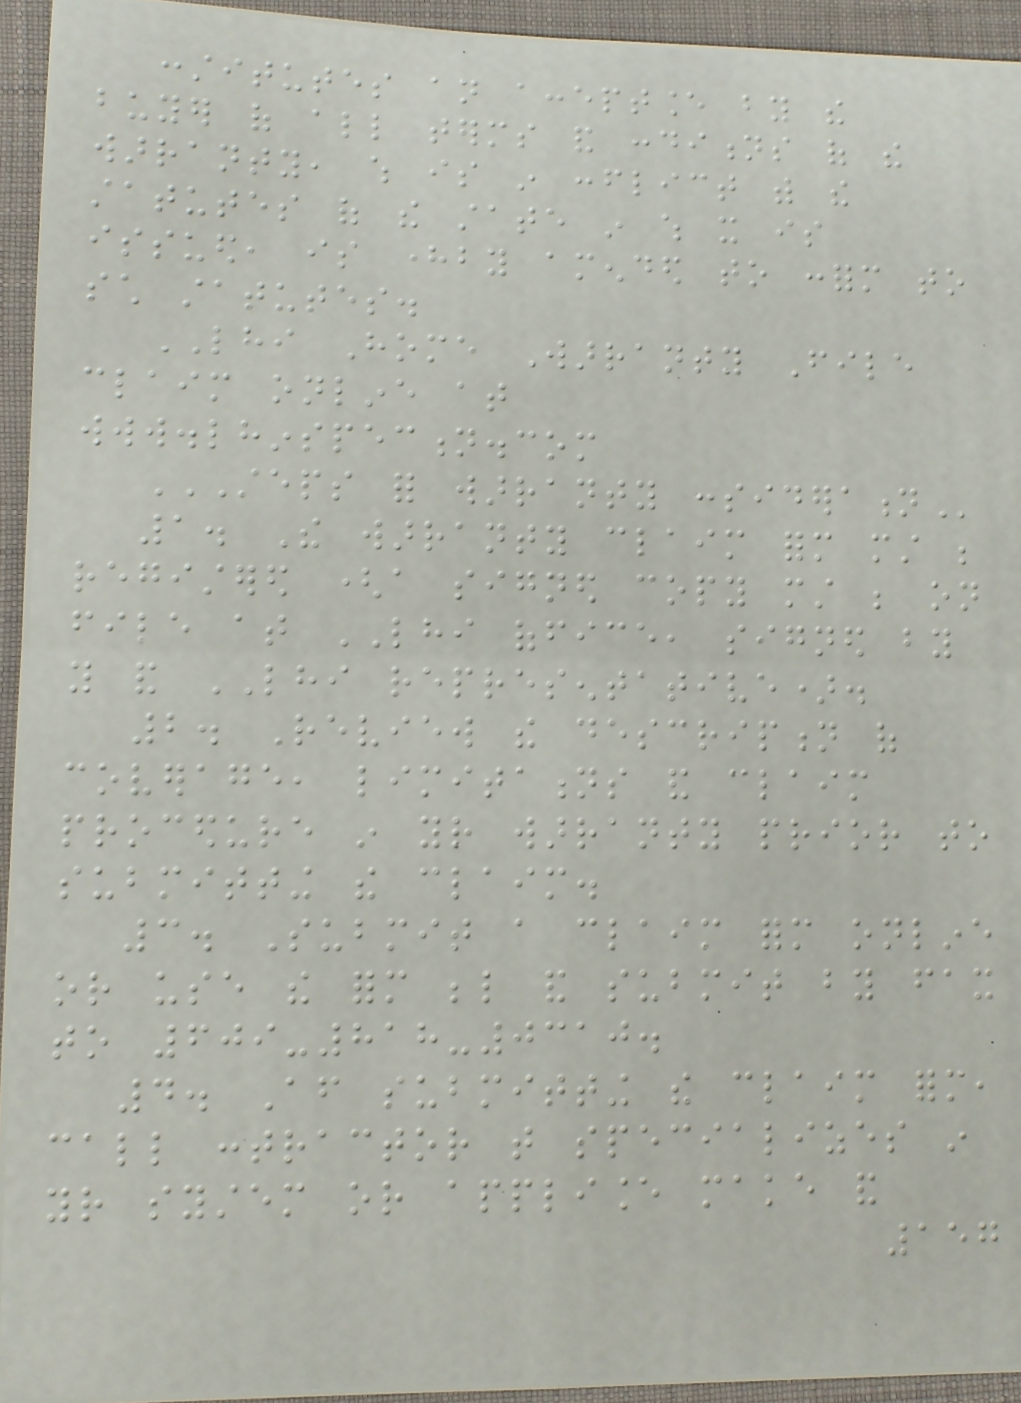constitutes an acceptance by the
buyer of all terms and conditions of the
warranty, which is in conflict with the
statutes of the state in which it is
issued, is hereby amended to conform to
such statutes.
LHI Home Warranty File
claim online at
www.lhinspection.com
STEPS FOR WARRANTY CONSIDERATION
1. The warranty claim form must be
registered (a signed copy must be on
file at LHI office, signed by
you and LHI representative).
2. Review the description of
coverage, limitations and claim
procedure in your warranty prior to
submitting the claim.
3. Submit a claim form online
or use the form below and submit by fax
to 609-818-0310.
4. After submitting the claim form,
call contractor that specializes in
your system or appliance make and
157
